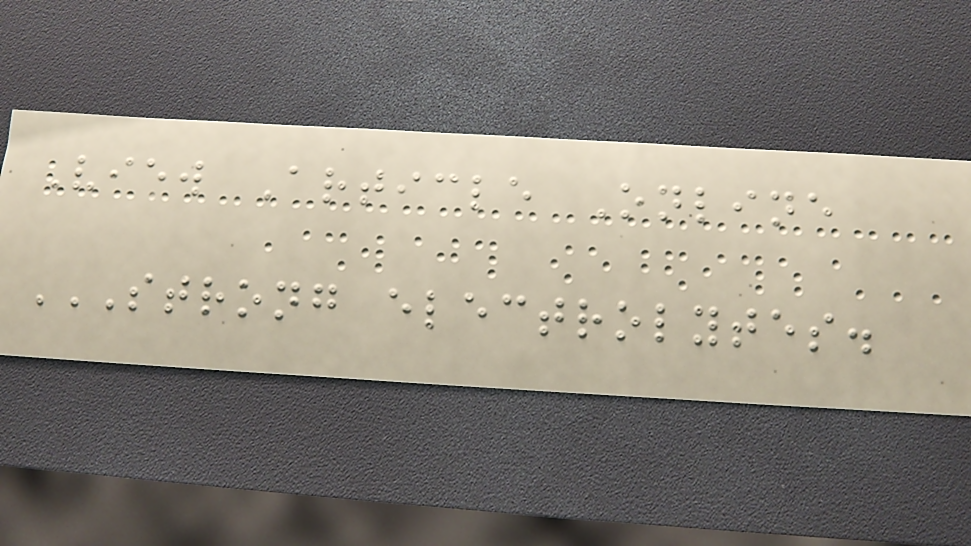View Article Online
STRONG ELECTROLYTES.
